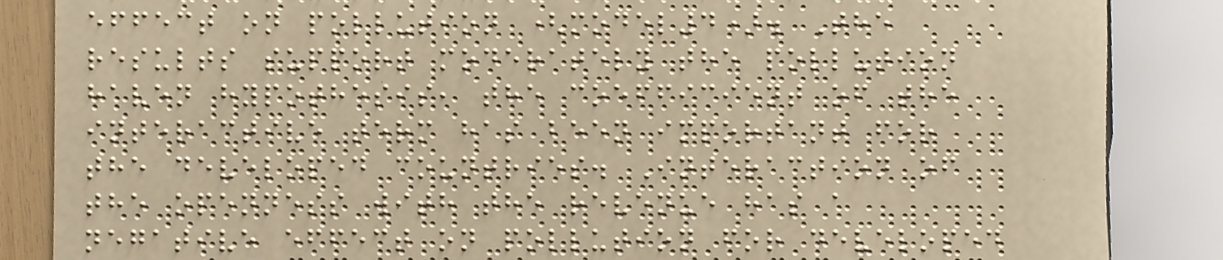effect on pollution (model4). The
results support moderately the pollution
haven hypothesis, the coefficient of the
interactive term has been important for
the developed countries. Interaction of
the openness with the revenue has a
negative effect on pollution for developed
